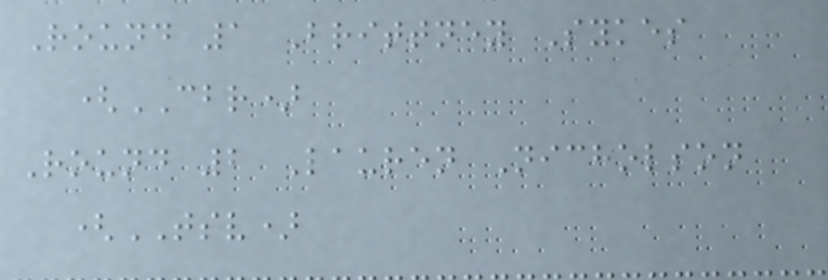Round 1 Brittney Sykes
(CBR)
Round 2 Lauren Nicholson
(TSV)
